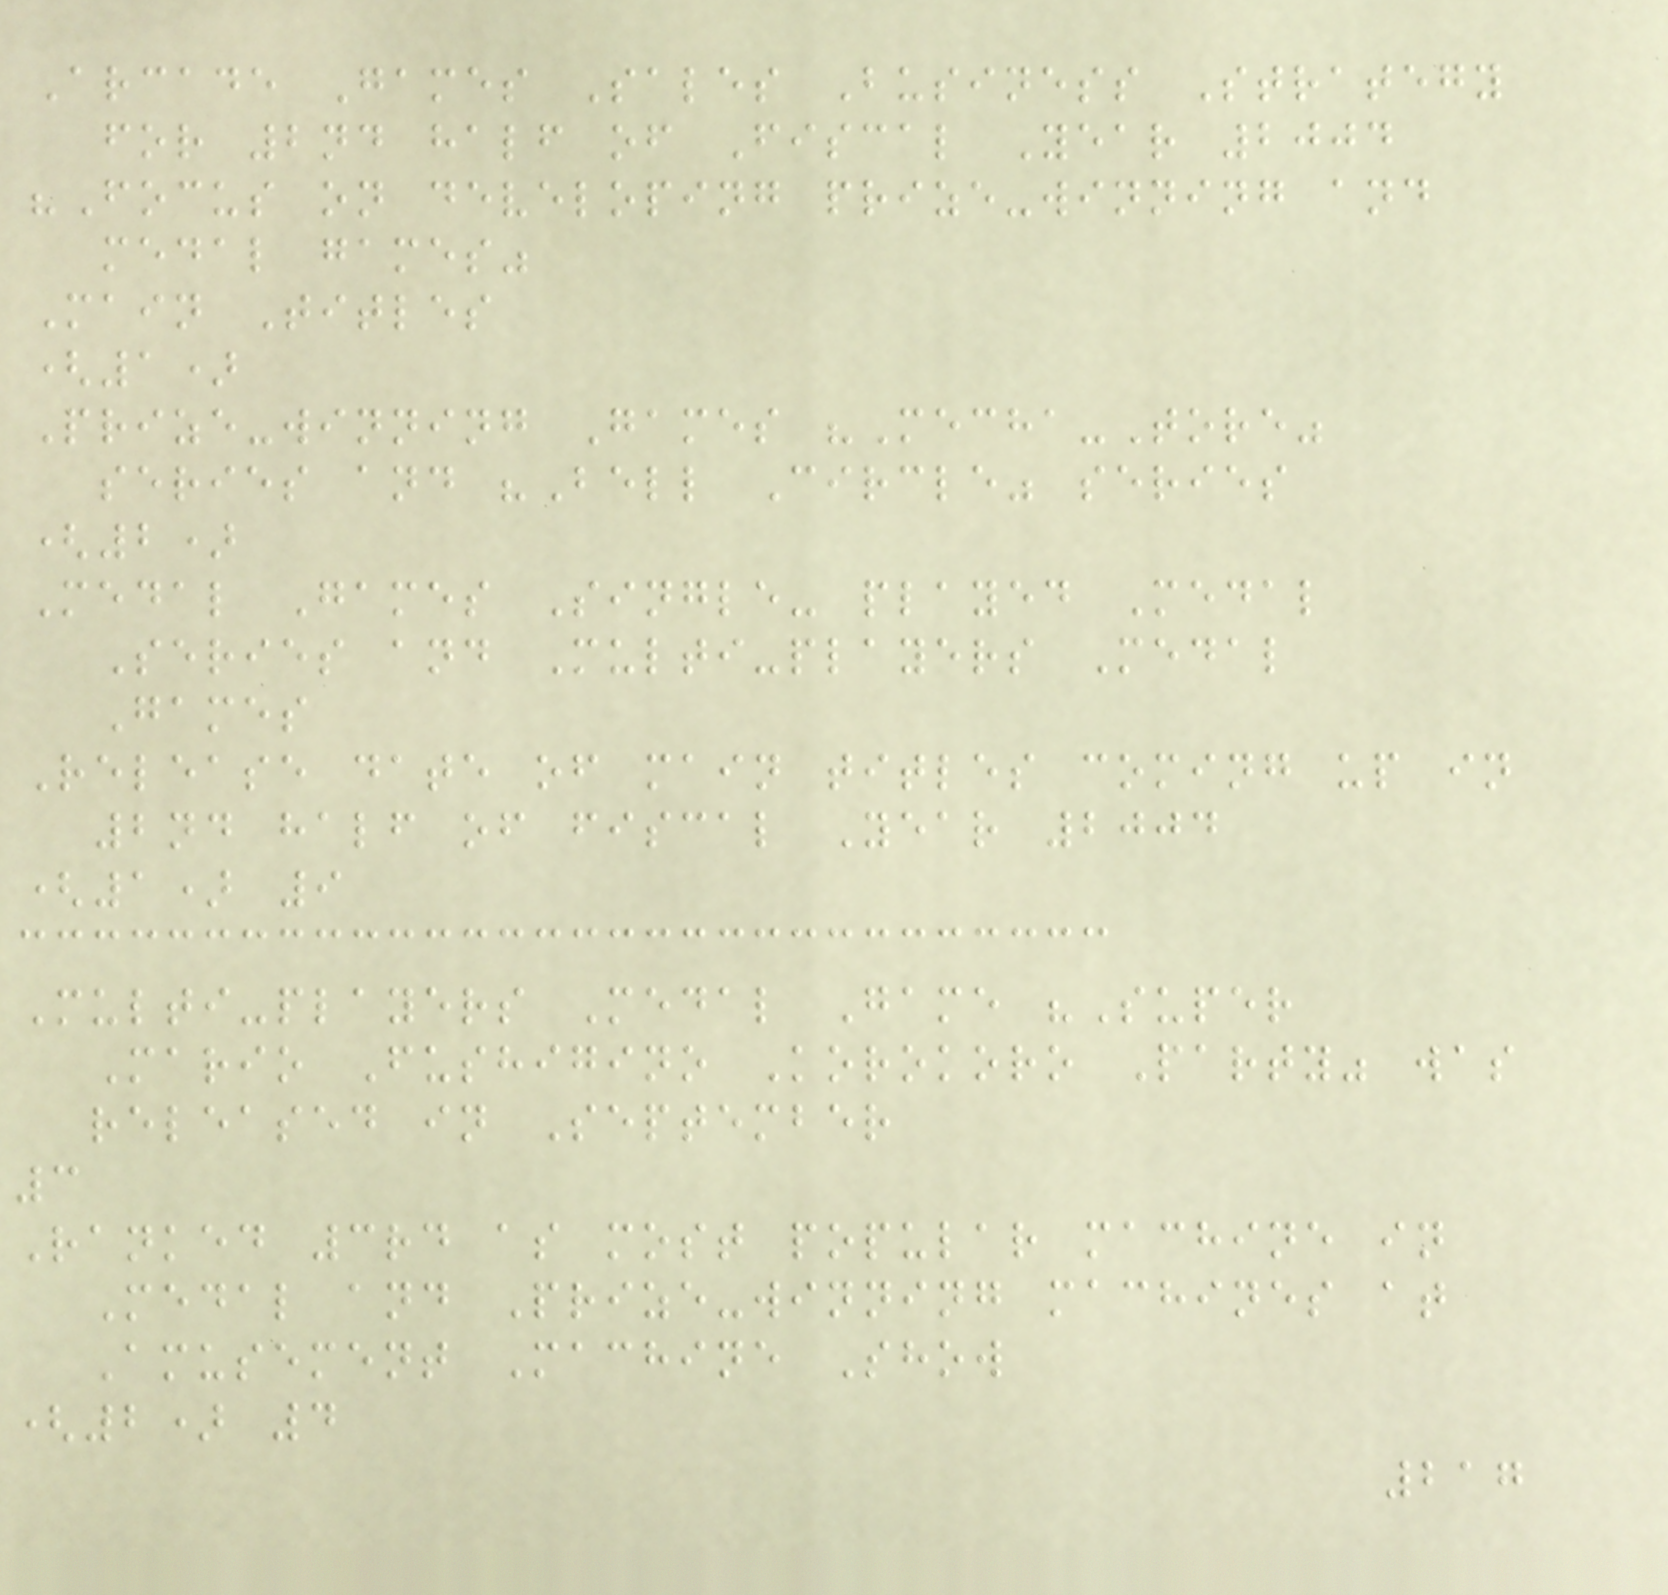Arcade Games Sales Business Strategy
for 2nd half of Fiscal Year 2004
"Focus on developing prize-winning and
medal games"
Main Titles
(1)
Prize-winning Games "Mecha-Tore"
series and "Bell Circle" series
(2)
Medal Games Single- played Medal
Series and Multi-players Medal
Games
Release date of main titles coming up in
2nd half of fiscal Year 2004
(1) 9
Multi-players Medal Game "Super
Mario Fushigino Korokoro Party" was
released in September
3
Ranked 3rd as most popular machine in
Medal and Prize-winning machines at
Amusement Machine Show
(2) 4
217
